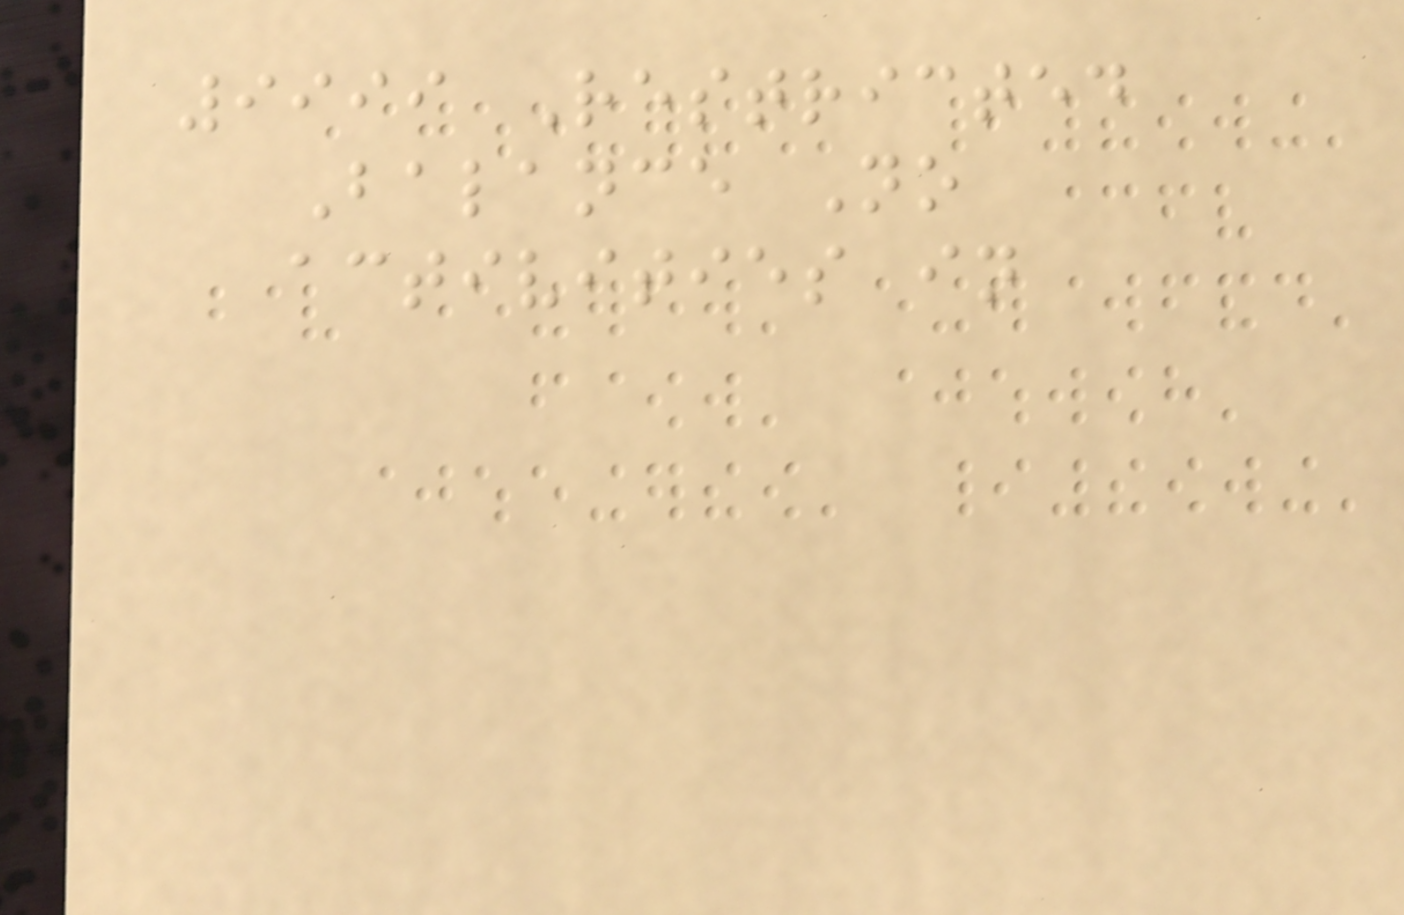9999 Restricted
Balance No
activities in
